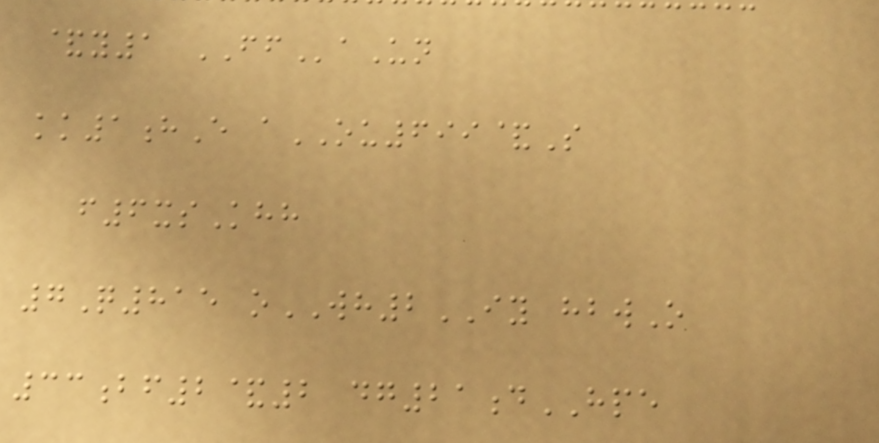&y1 FFaUn
kk1hE aOU699&S
f6xsKhh
7Q815 oWH2IY hbwO
33bf2&2 dg21dHPE
